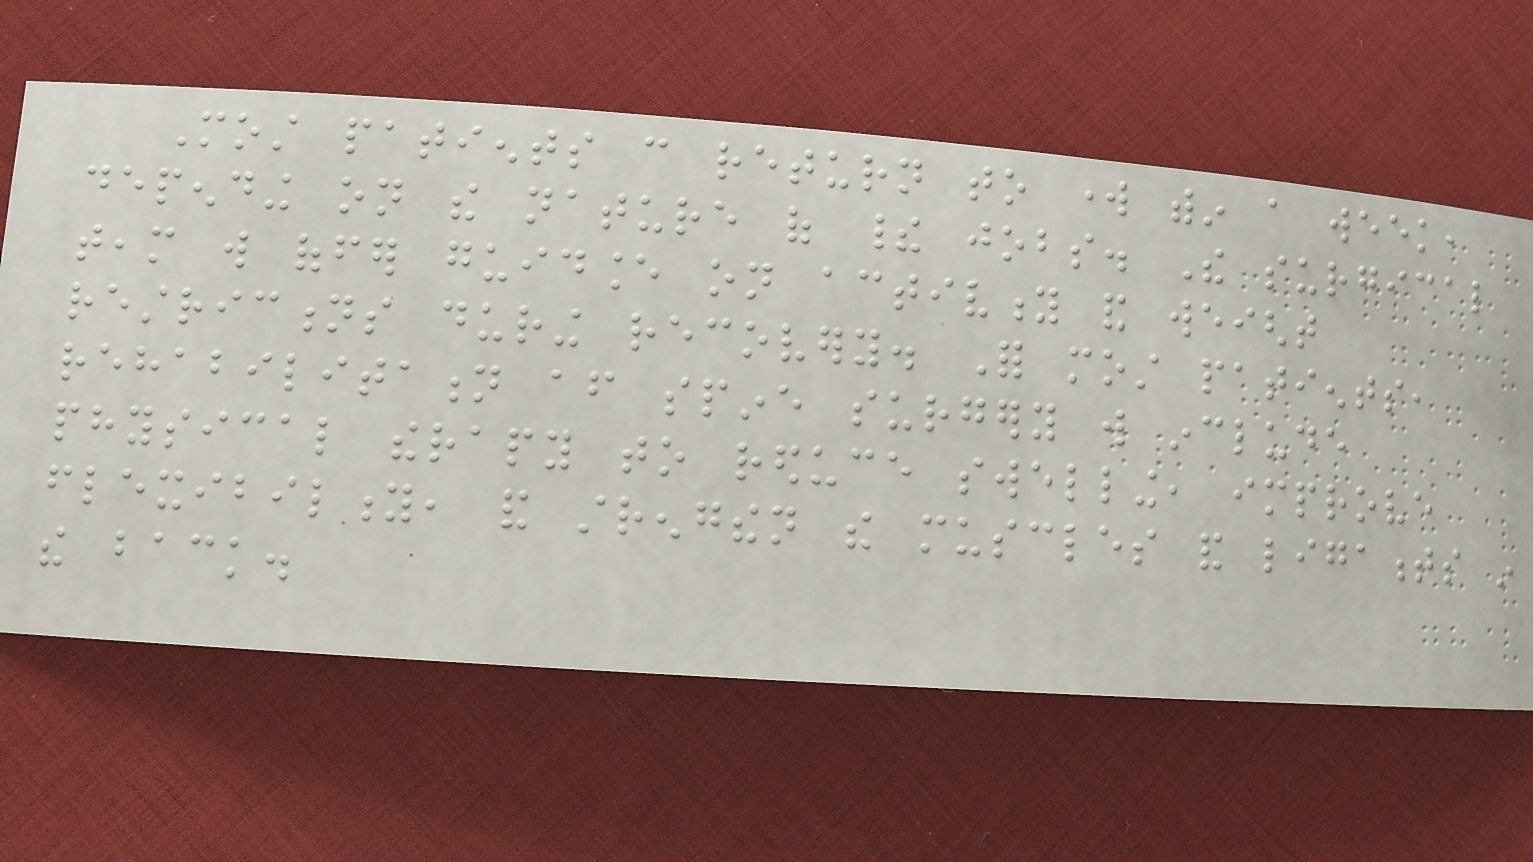Most patients can return to work within a week,
depending on the nature of their jobs. The surgical
team will offer guidance on activity and weight
restrictions during recovery. For most patients,
rehabilitation after spine surgery will include
physical therapy to reduce swelling, improve
flexibility, and strengthen the muscles and ligaments in
the back.
